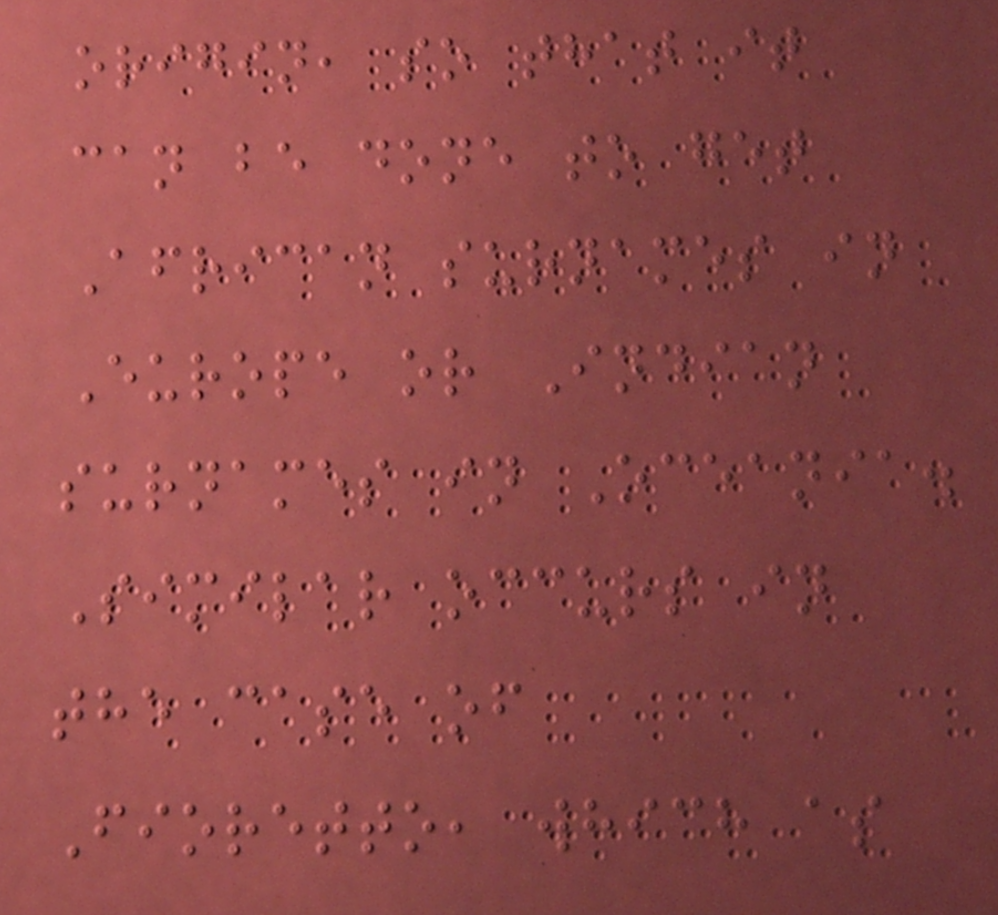origin, so that it
can be done to get
African surnames in
Europe or Indian
surnames in Oceania.
Similar occurs in
the case of
Fioretto, which as
